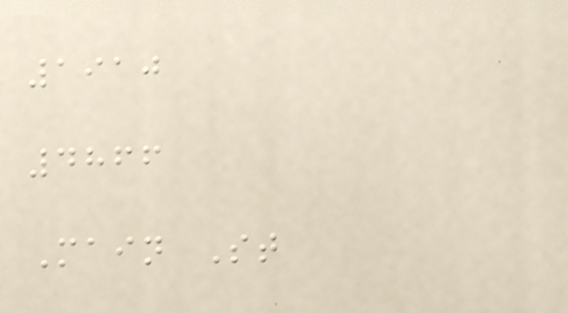1910
4866
Main St
